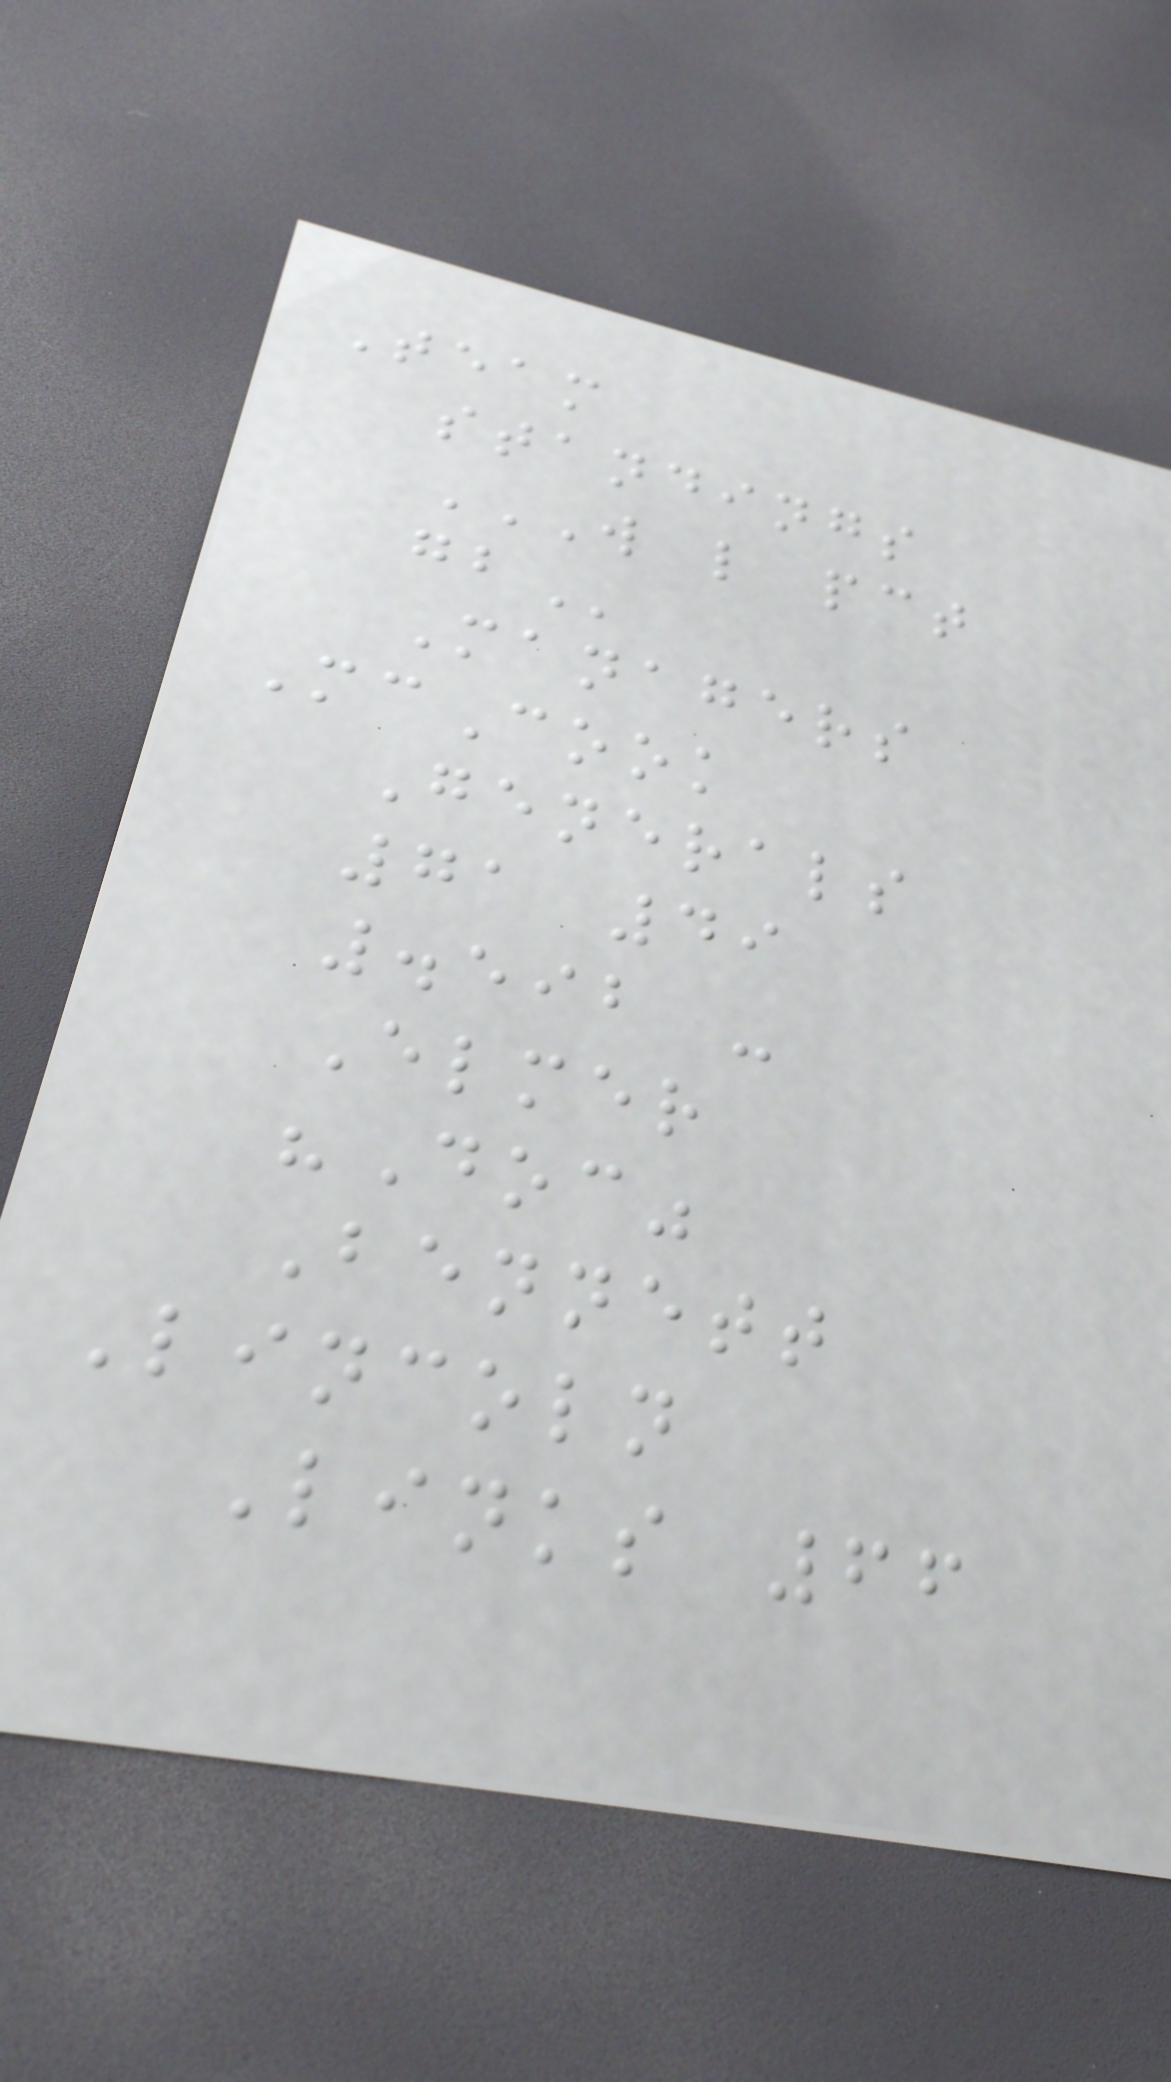Team
standings
W L PCT
GB
Managers
McCook
Generals
71 49
.592 -
Elmer
"Doc"
Bennett
Lincoln
Links 66
